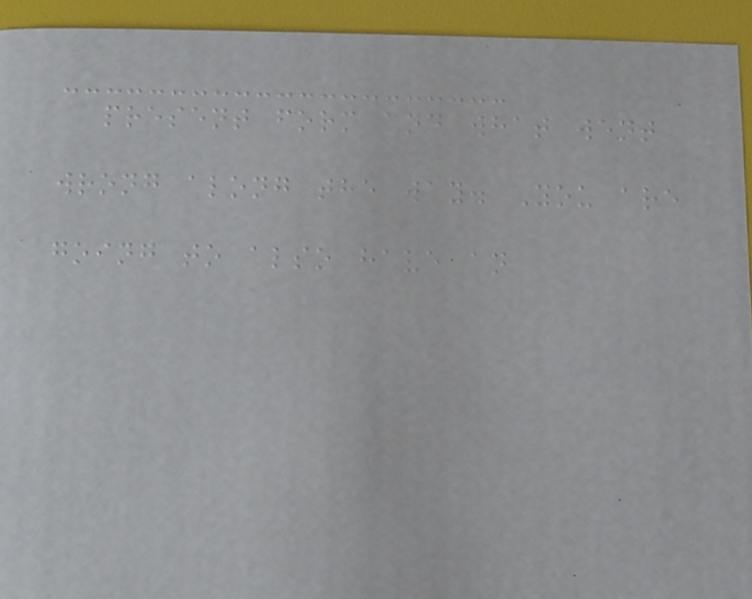present form and what went
wrong along the way. You are
going to also have an
